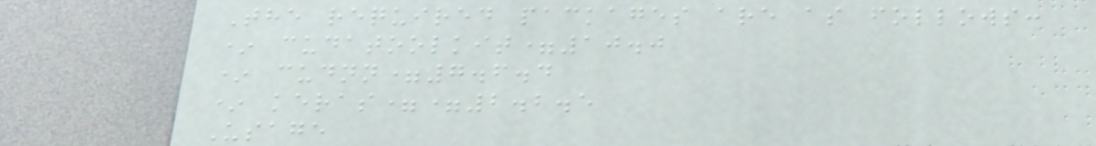The required packages are as follows:
* cudatoolkit=10.0
* cudnn=7.6.4
* keras==2.2.5
Usage
